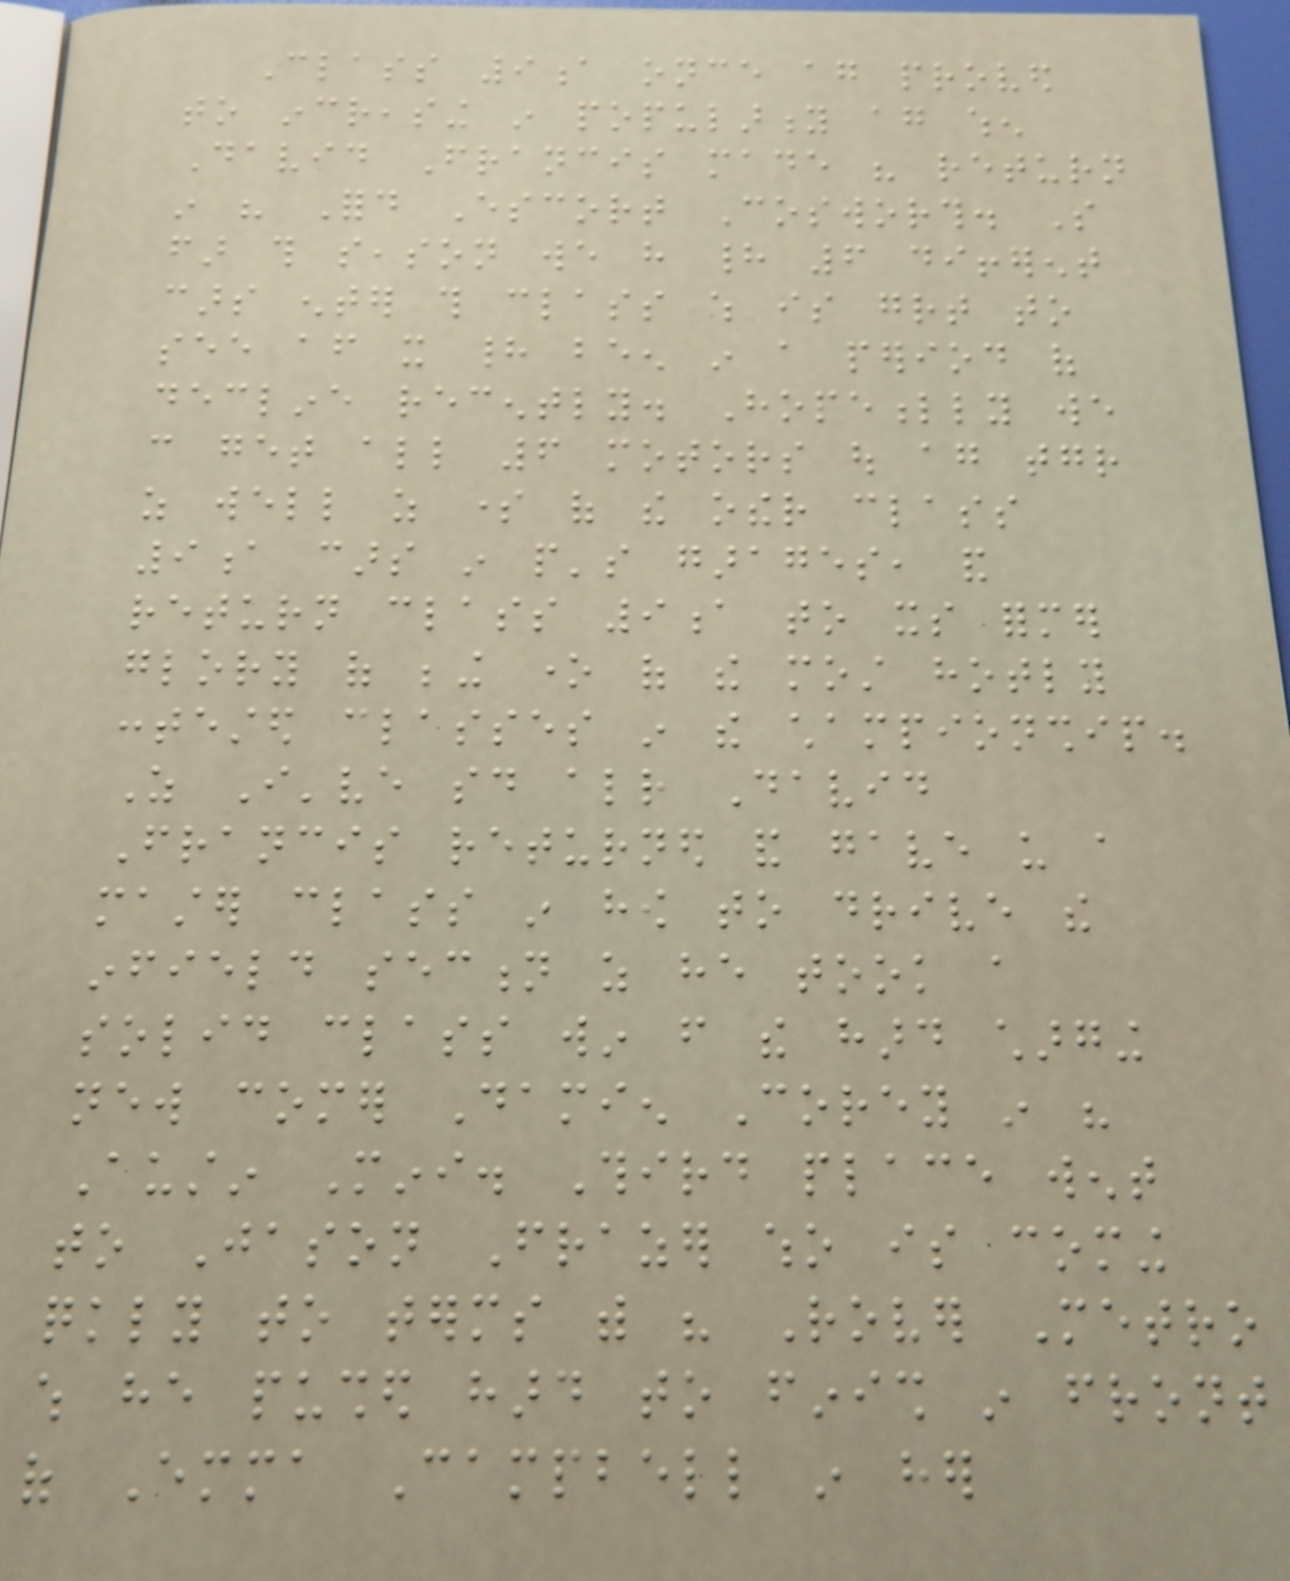Class 9a once again proved
to increasing in popularity again when
David Francis made his return
in his Ford Escort Cosworth. So
far this season we have had 6 different
cars enter this class which is great to
see after it had been in a period of
decline recently. Hopefully we
can get all 6 motors out again together
as well as some of the other class
9a cars in people's garages, and
return class 9a to its former
glory of being one of the most hotly
contested classes in the championship.
As I've said already David
Francis returned and gave us a
master class in how to drive the
infield section as he took a
solid class win from the hard charging
new comer Damien Corey in his
Austin Mini. Third place went
to Jason Frazer who is coming
quickly to terms with his Rover Metro
which he pushed hard to finish in front
of Emma Campbell in her
